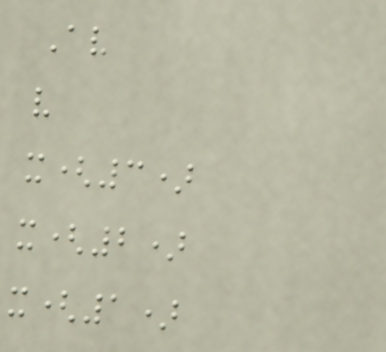Av
v
x(3)
x(2)
x(1)
